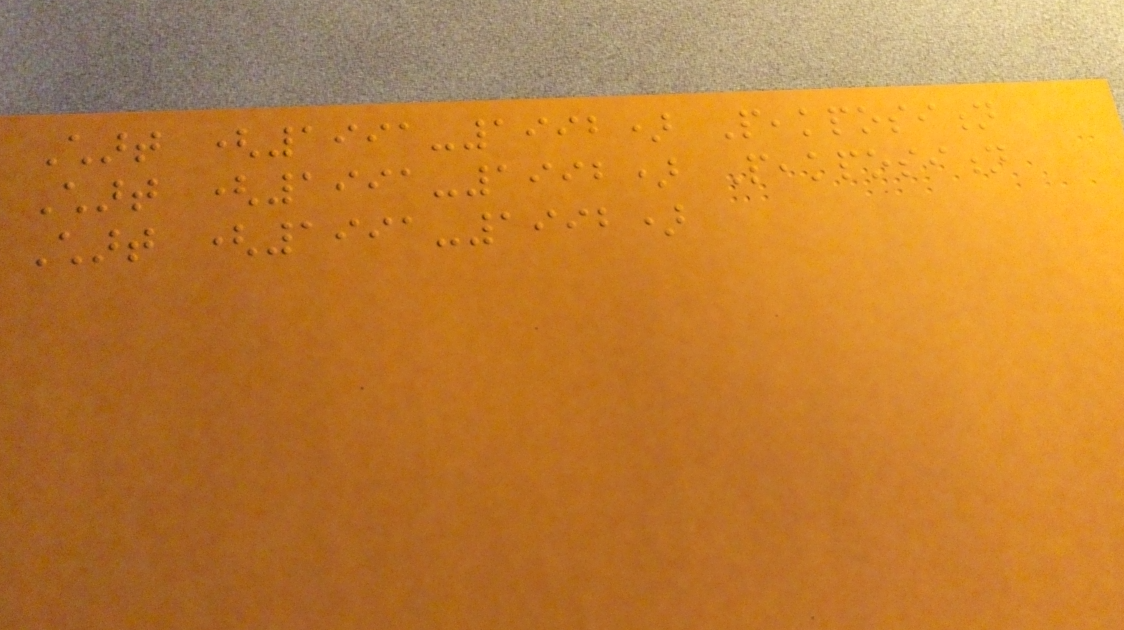Chart (1991-1992) Peakposition
Chart (1991-1992) Peakposition
Chart (1991-1992)
